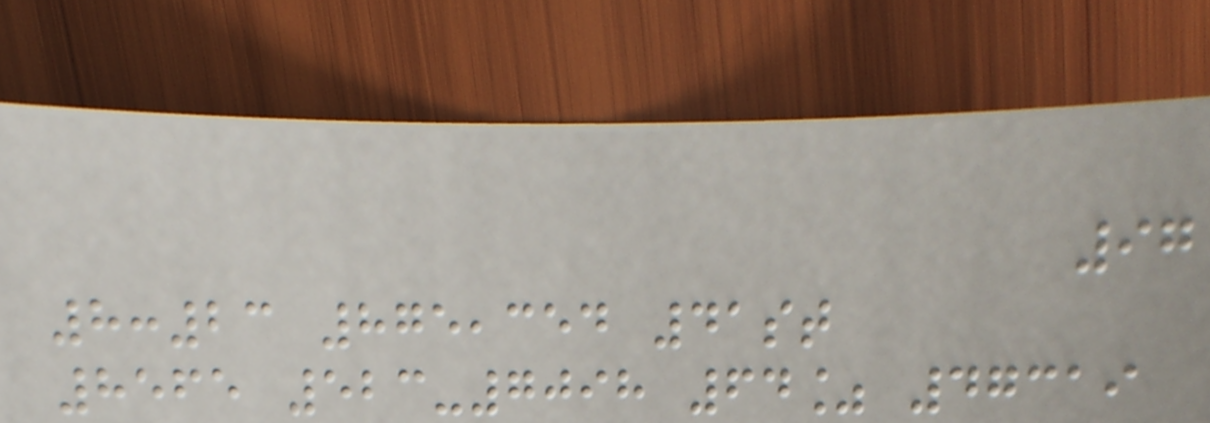97
8:23 875,354 41st
8565 523-7098 64% 47319
